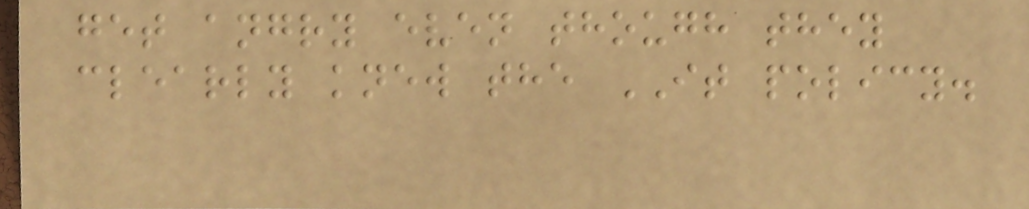get angry even though they
clearly knew the IT policy.
